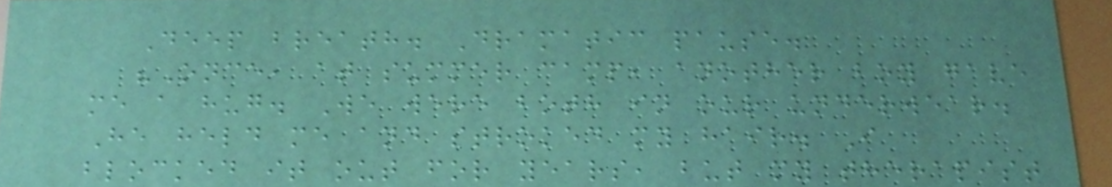Deep breath. Dramatic pause.
"Once, at summer camp, another boy gave
me a hug. We were both in our underwear.
He held me and stroked my hair. I
blocked it out for years, but my therapist
